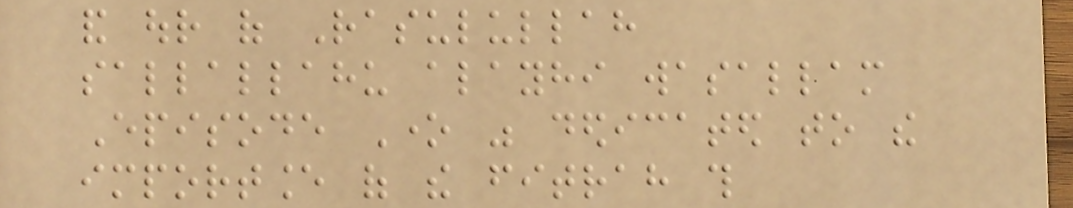and our of Rasulullah
sallallahu alayhi wasallam
Episode One was dedicated to the
importance of the fitrah this
